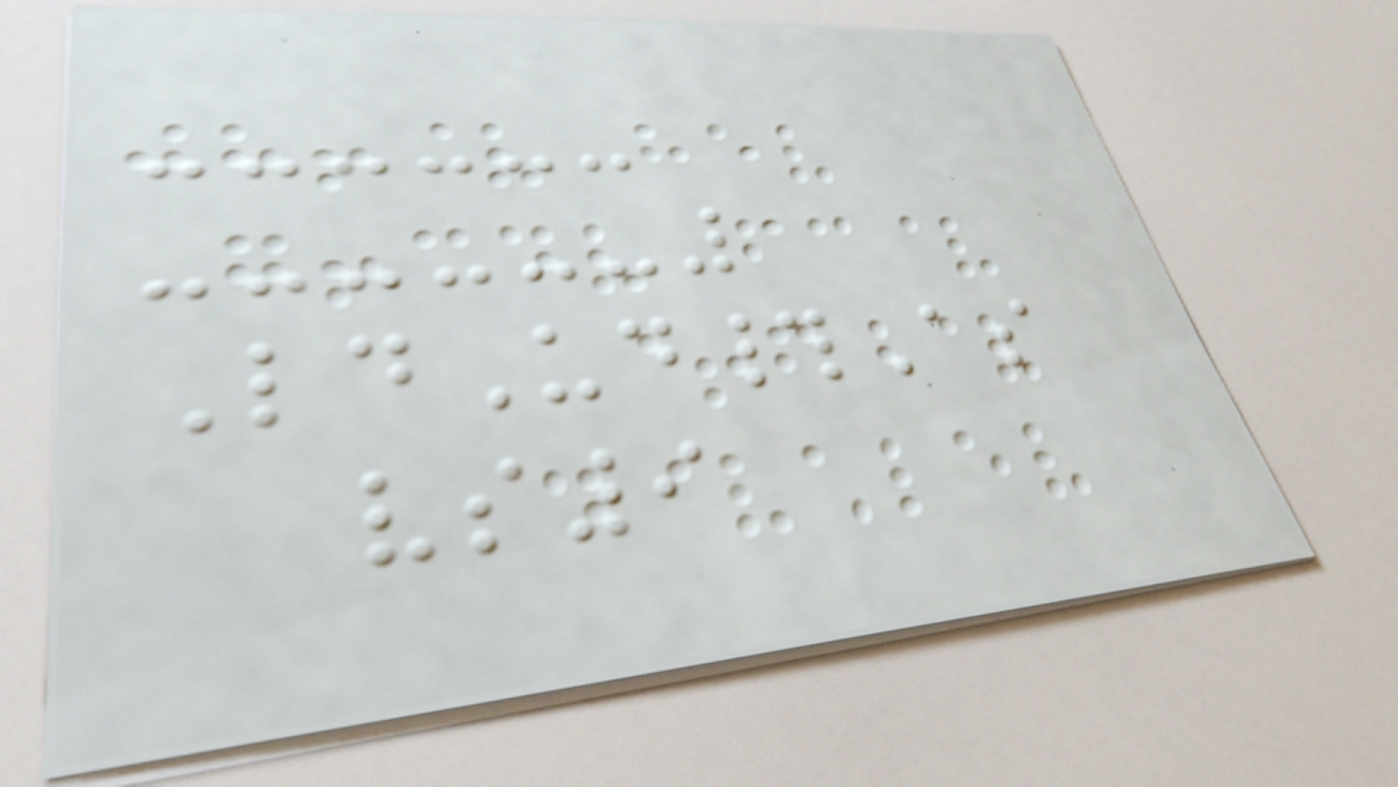LdUd#As
vs9
